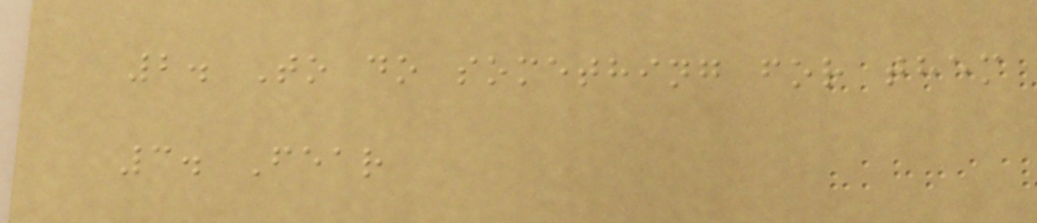2. To do something for them
3. Fear
